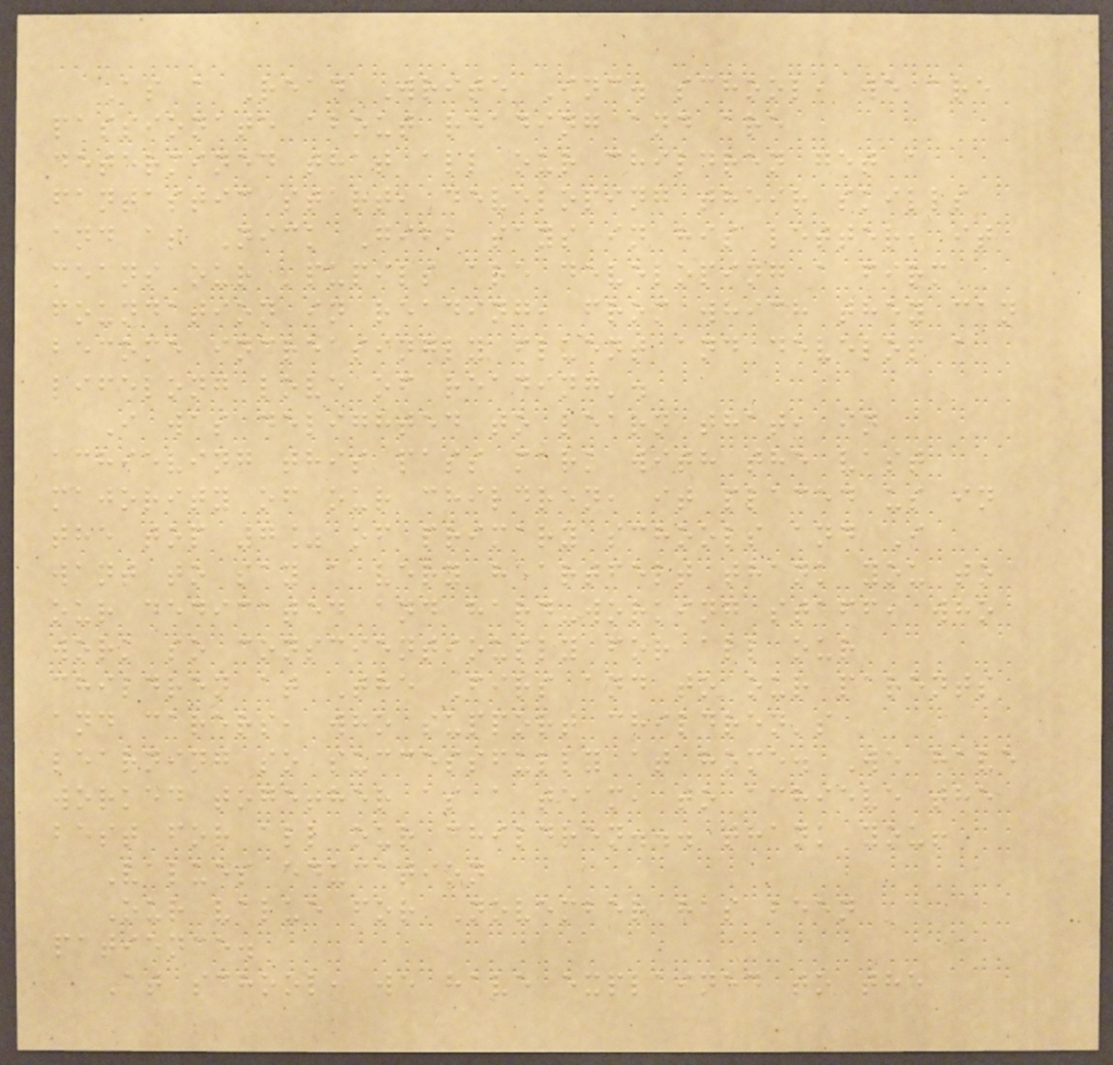As a Read Write Inc. school, we are
passionate about reading and are
determined that all our children get a
fantastic start, developing their skills
and as Nick Gibb says in his letter, it
means our 'pupils are developing a firm
foundation in reading, from which they can
become increasingly fluent and develop a
lifelong love of reading'.
I was delighted to learn that, in
achieving this pass mark with the vast
majority of our children, it placed us in
the top 7% of primary schools and I
want to say a very heartfelt thank you to
our dedicated and hard-working staff, who
work so conscientiously for all our
children at The Firs and to our parents
and carers, who support children's
learning so successfully at home. We have
worked together as a team, to achieve the
best for all our children... thank you!
Values education
Our value for November has been
patience.
At school, we have explained to the
